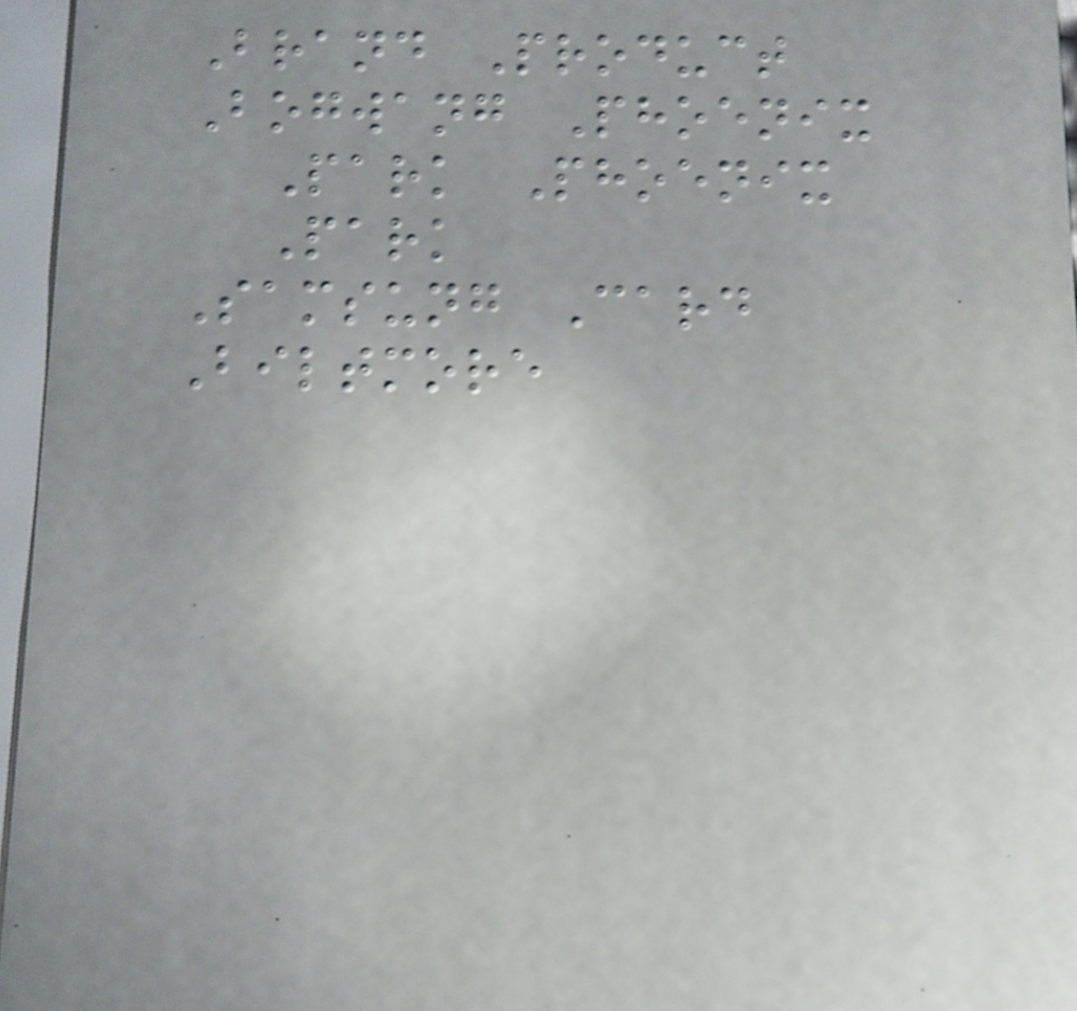Brand Product
Bogwang Phoenix
Park Phoenix
Park
Samsung Card
Biltmore
